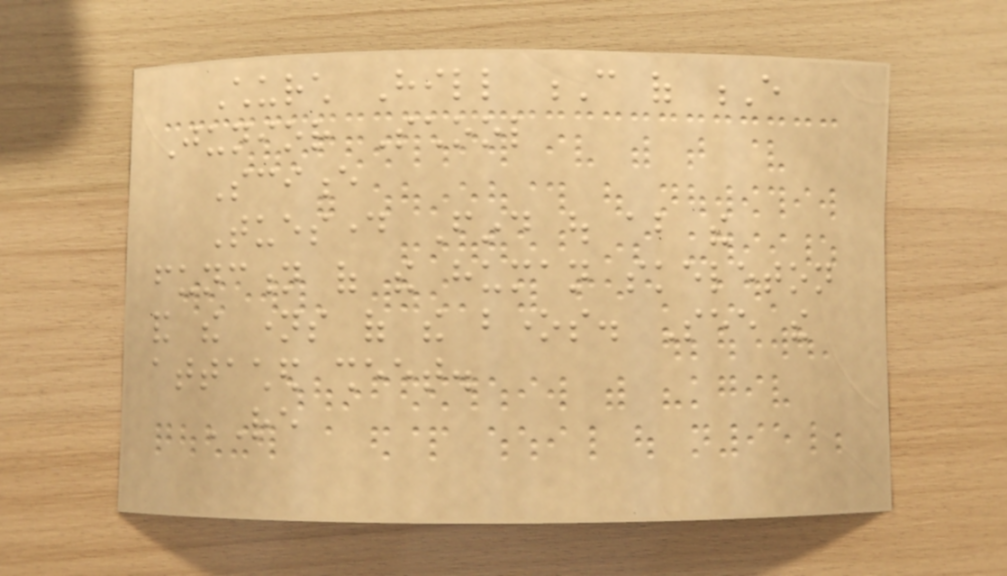Church Hill C of E
Junior School
Science
Tuesday Find out about the
function of the human skeleton
and the names of the bones. See the
attached sheet.
RE
